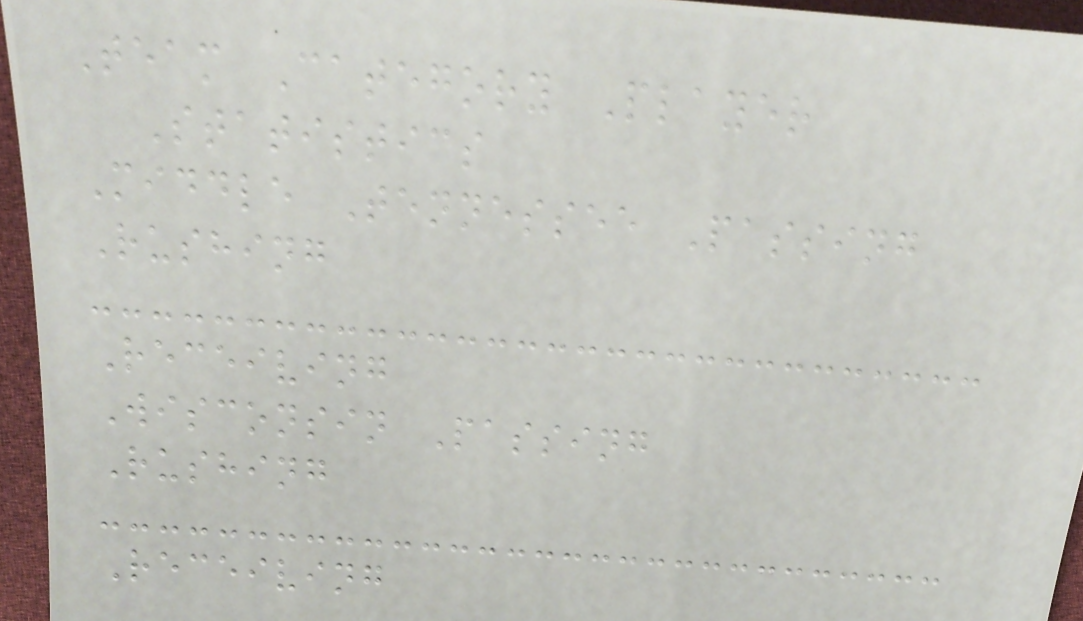Team Category Player
Statistics
Middle Tennessee Passing
Rushing
Receiving
Wisconsin Passing
Rushing
Receiving
